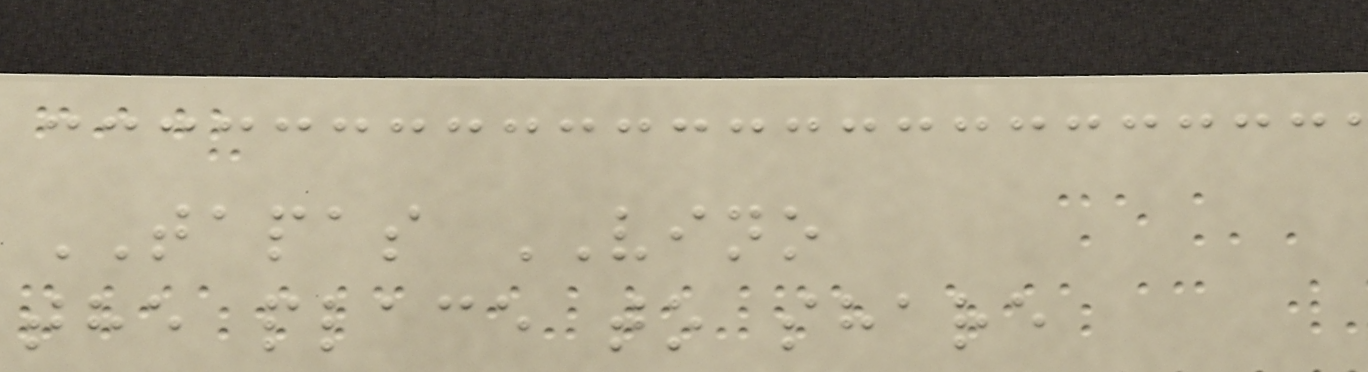TAPAS VINO
the place to share
